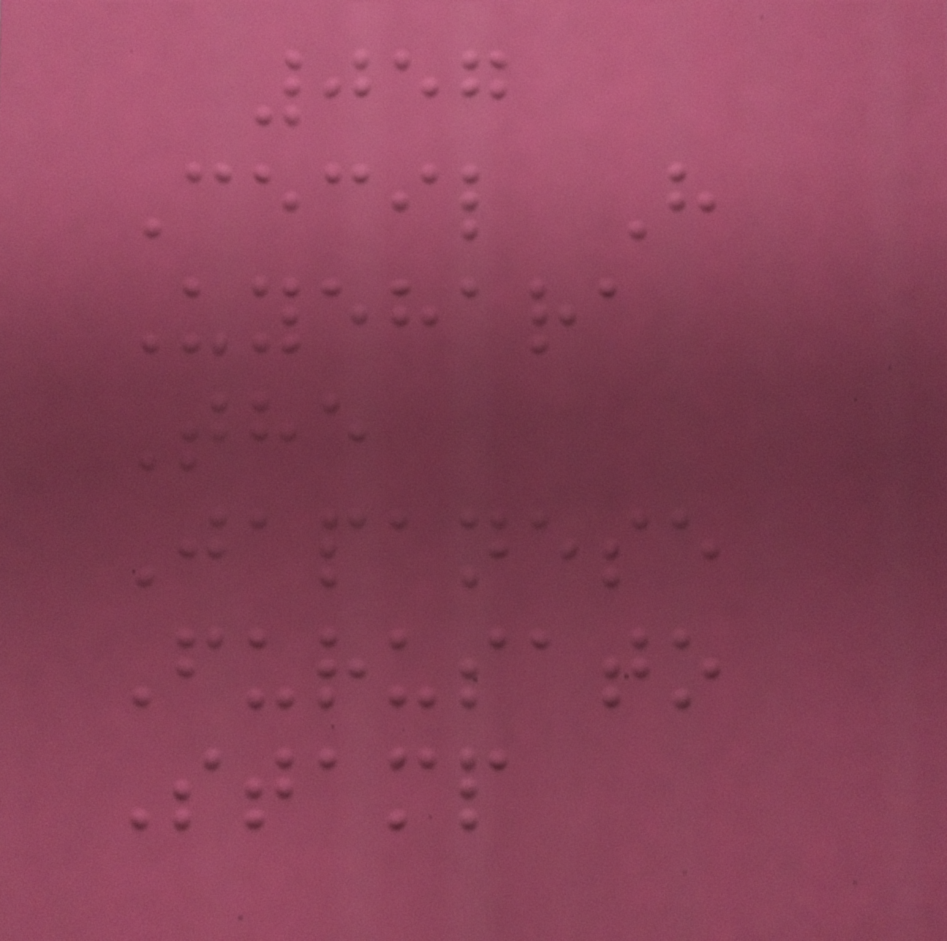057
Cecil H
Uyehara
The
Japanese
Furusato
Stamp
